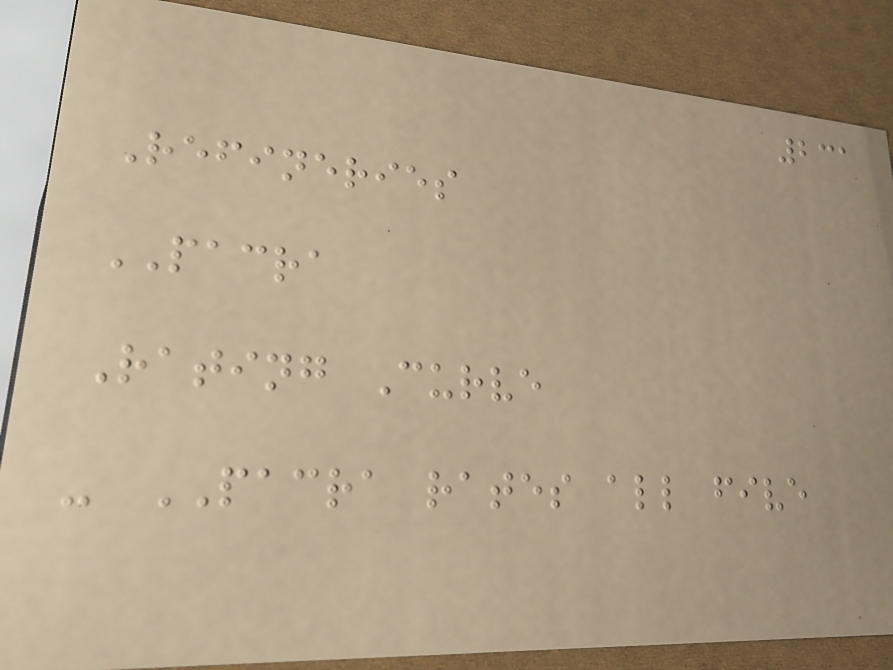231
Refineries
PACRA
Rating Curve
- PACRA rates all five
